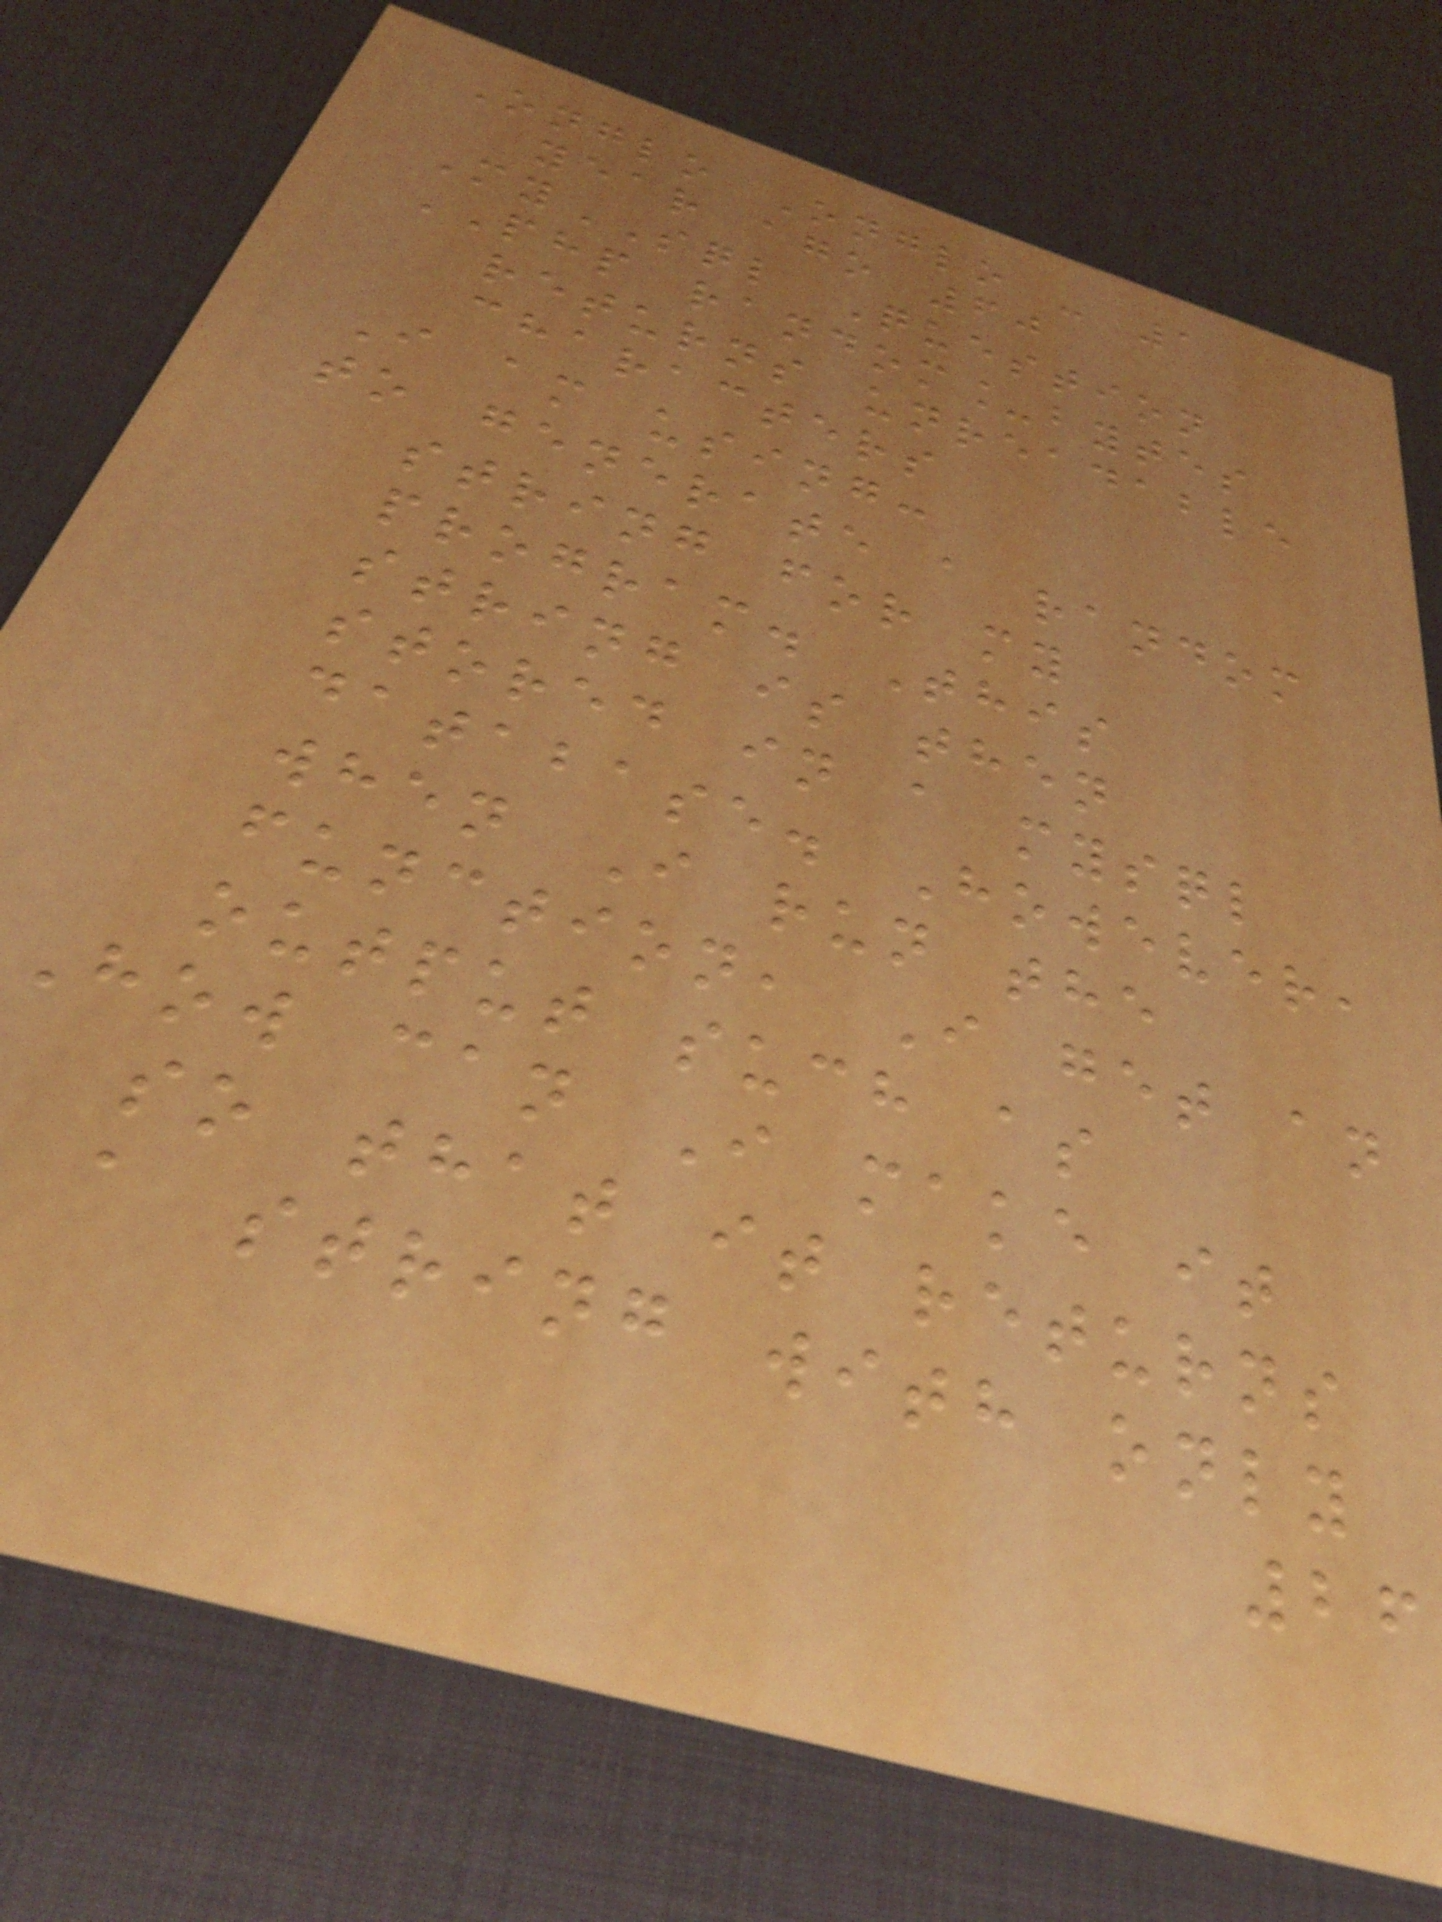Onglo Onglo - 1
year ago 60
MySQL Question
PHP random_bytes
returns unreadable
characters
I am using:
to generate a random
string for my
program. This
string is then
stored in a mysql
database. However,
when I run the
function, I get an
output such as
How can I make it
so that it returns
a string with only
26
